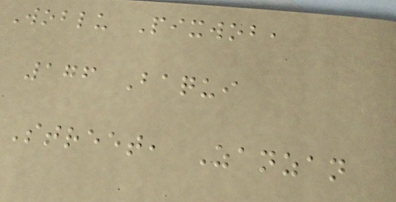Woblu Pixwob,
176 Baqui
Street, Zanzan
